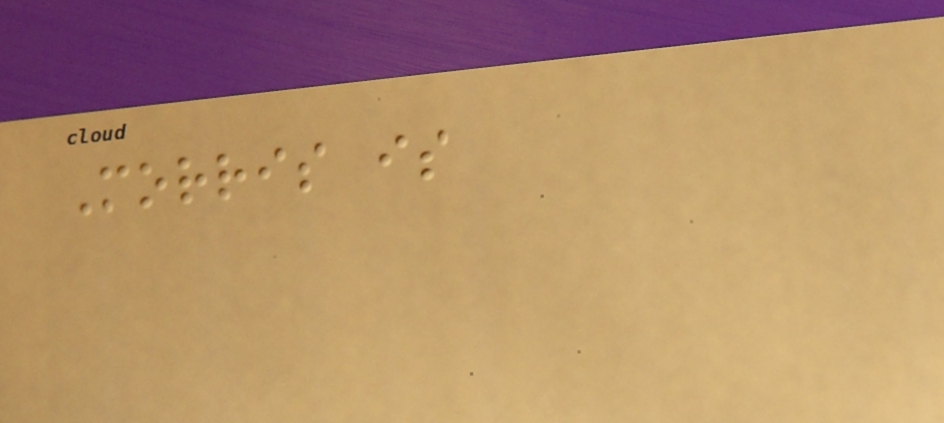Morris is
